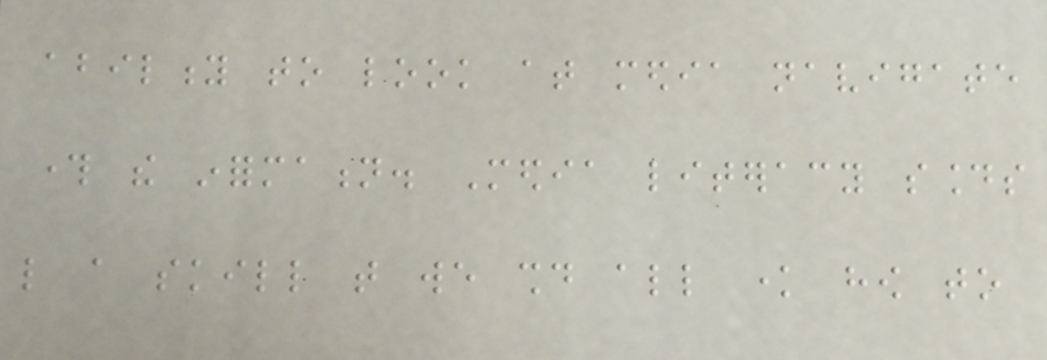ability to look at media navigate
through the information. Media literacy sounds
like a skill that we should all know how to
